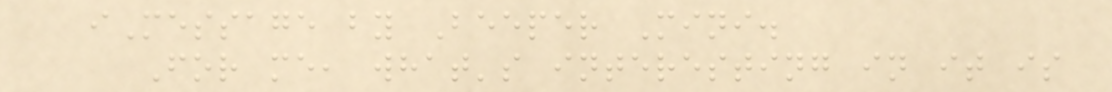iMessage by Beeper Mini.
For me, what's interesting in it is
